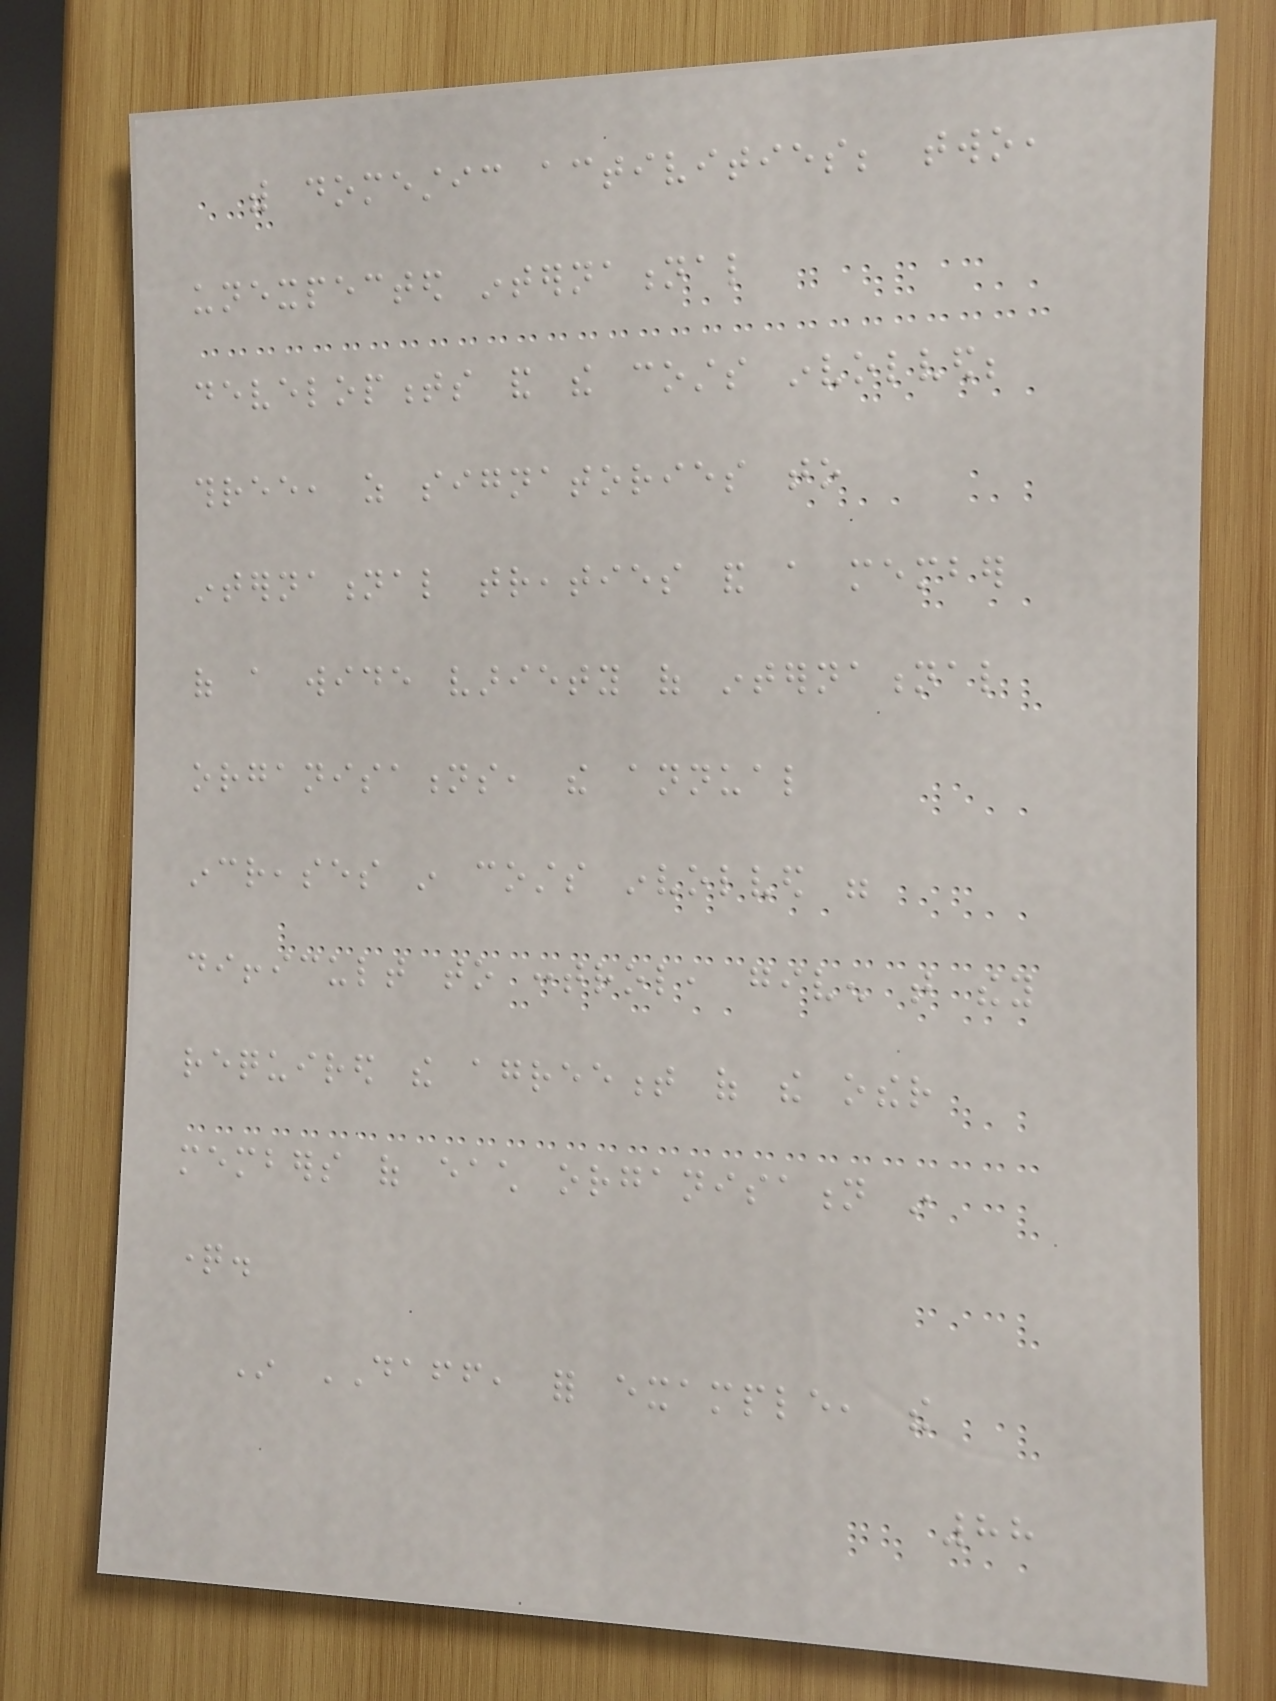with domestic activities; two,
unexpected international
developments and the costs involved;
three, as signatories to
international treaties and a member
of a wide variety of international
organisations, the annual
increases in costs involved were
difficult to control, given that they
required the agreement of the other
members of each organisation in
question.
In DAFF, for example, the
88
